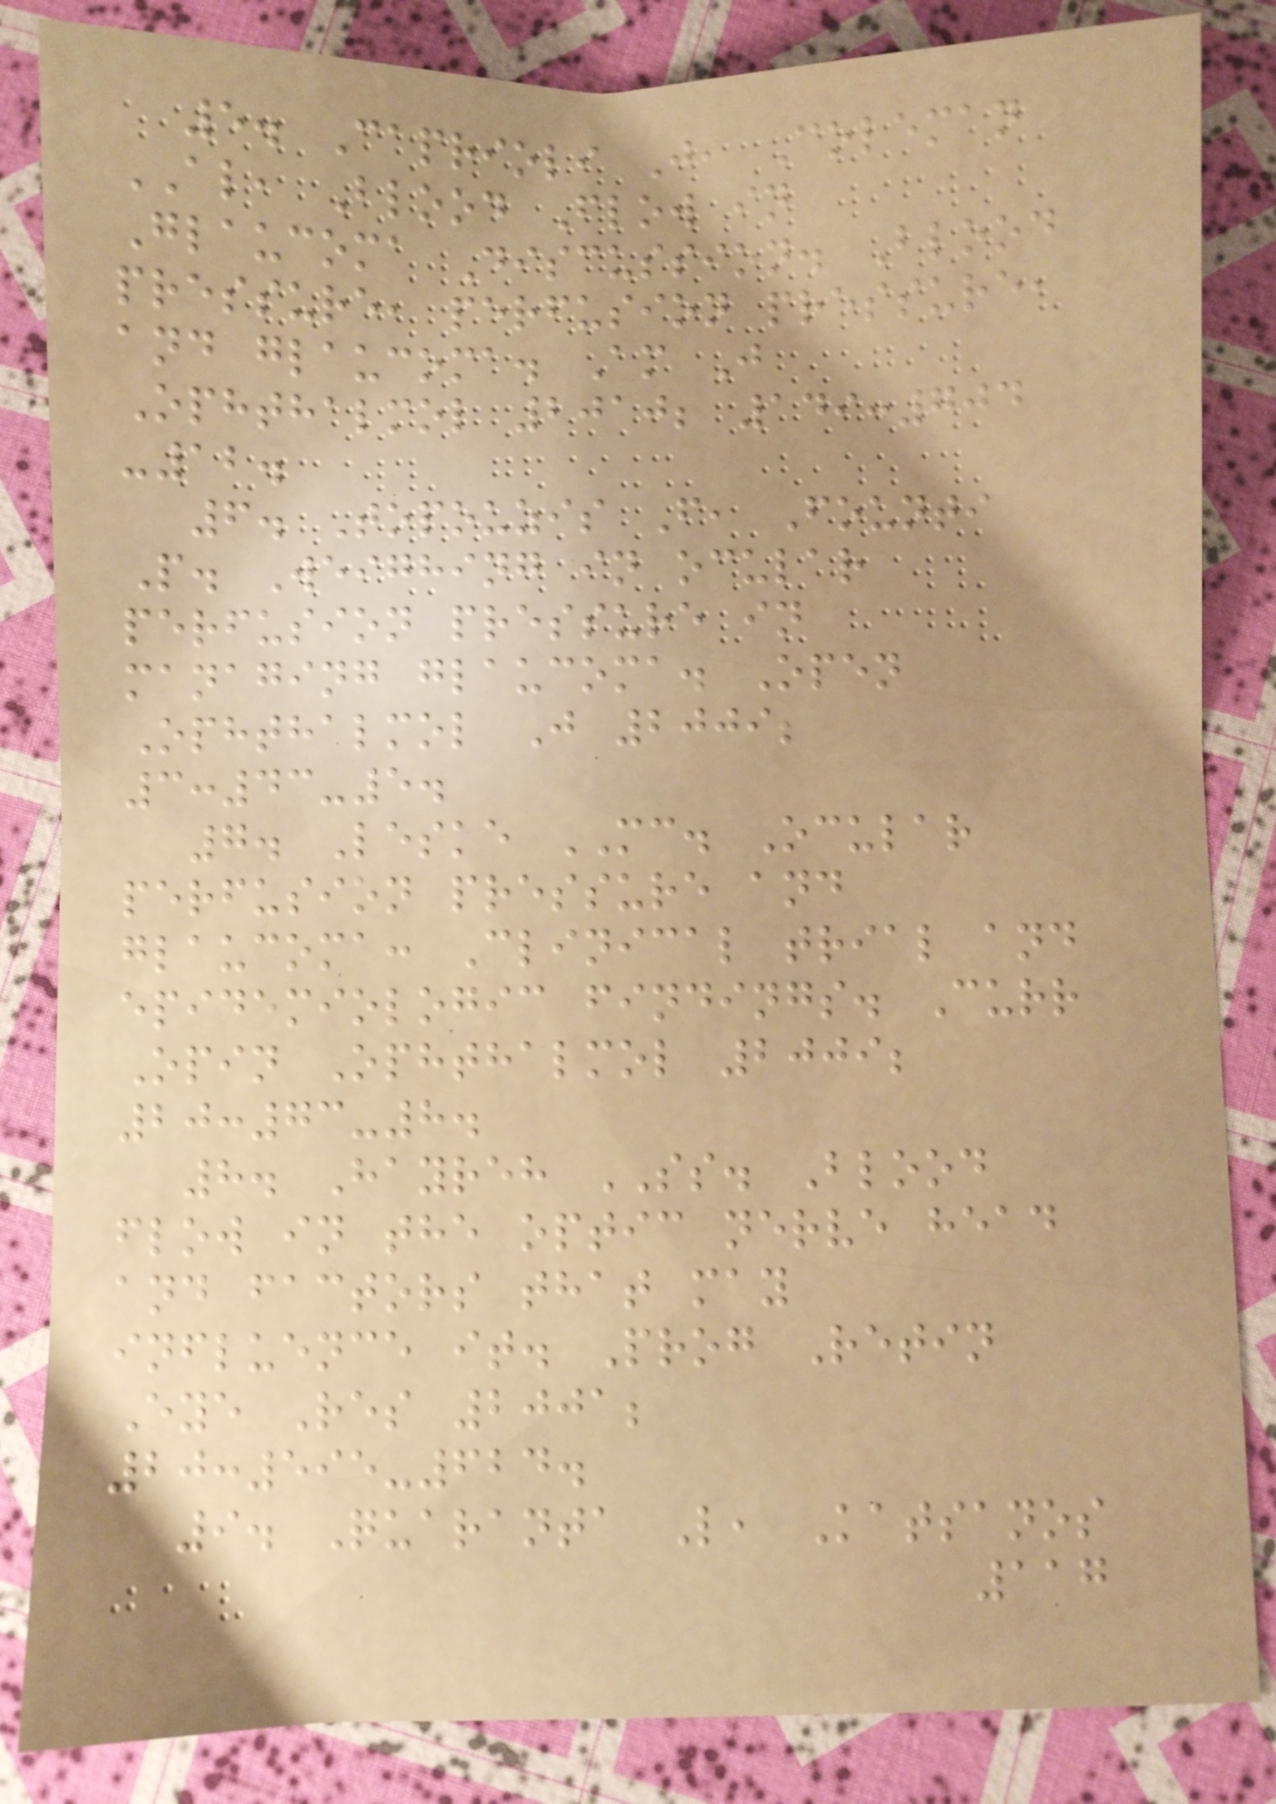5. Caprioli J, Coleman
AL, Blood Flow in
Glaucoma Discussion. Blood
pressure, perfusion pressure,
and glaucoma. Am J
Ophthalmol 2010; 149:704
-12.
6. Topouzis F, Founti
P. Weighing in ocular
perfusion pressure in
managing glaucoma. Open
Ophthalmol J 2009;
3:43-5.
7. Leske MC. Ocular
perfusion pressure and
glaucoma: Clinical trial and
epidemiologic findings. Curr
Opin Ophthalmol 2009;
20:73-8.
8. Hayreh SS. Blood
flow in the optic nerve head
and factors that may
influence it. Prog Retin
Eye Res 2001;
20:595-624.
9. Quaranta L, Katsanos
117
